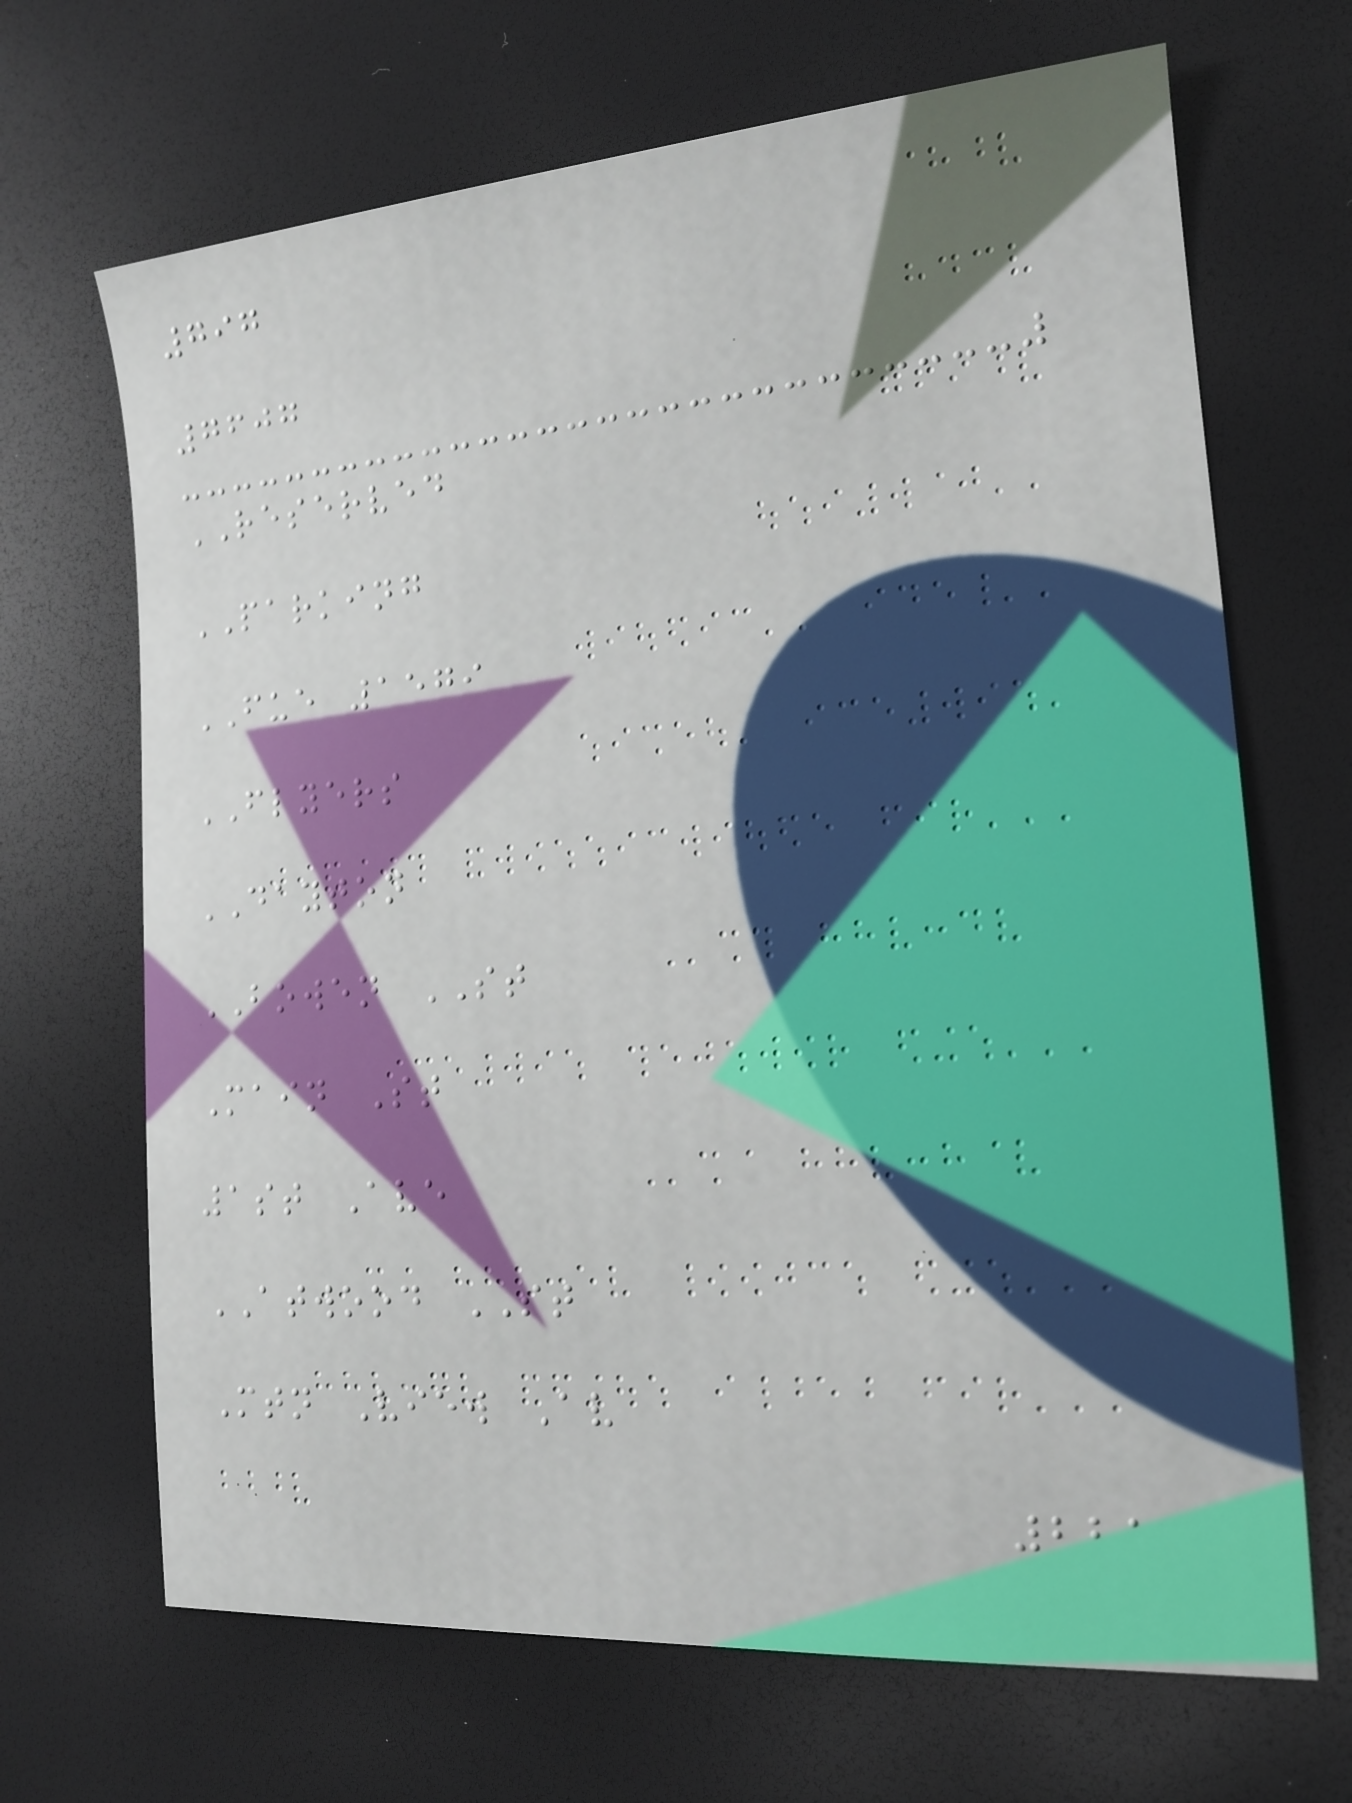797
7607
RESERVED
PARKING
FUE 1579
FLYERS
DAYTON
BOWEN ST
Main St
1st Ave
ATWOOD ST
Mtn View Av
221
